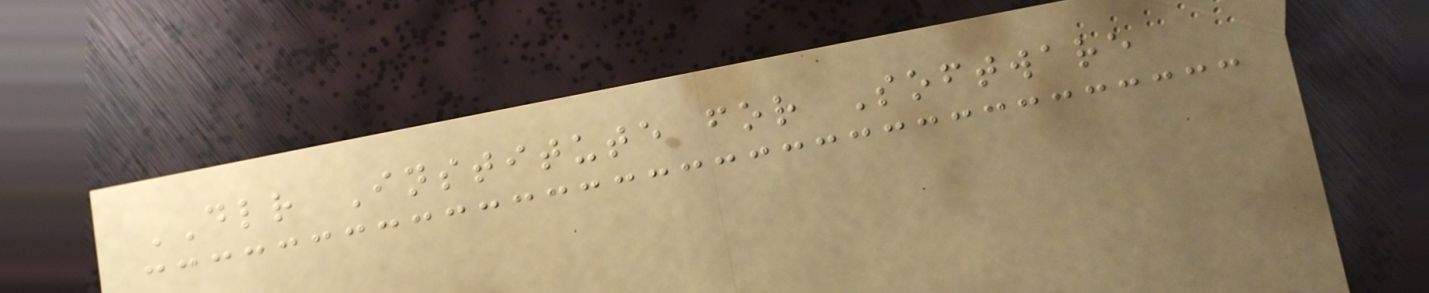DLR Institute for Software
